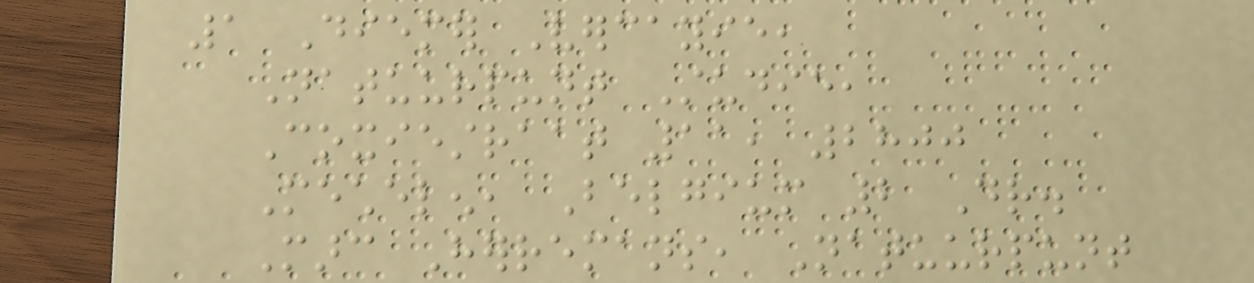1 Diemer Vercayie,
Natuurpunt Studie,
Coxiestraat 11, 2800
Mechelen, Belgium 2 Dr.
Marc Herremans, Natuurpunt
